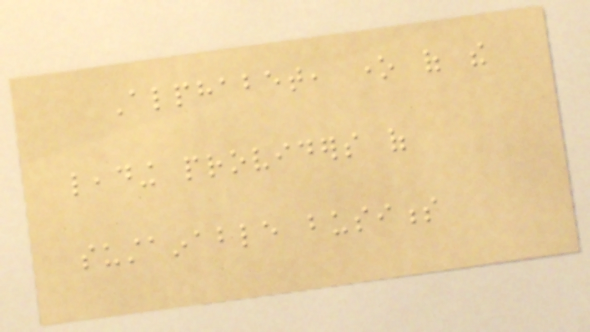Alphabet, one of the
leading providers of
sustainable business
